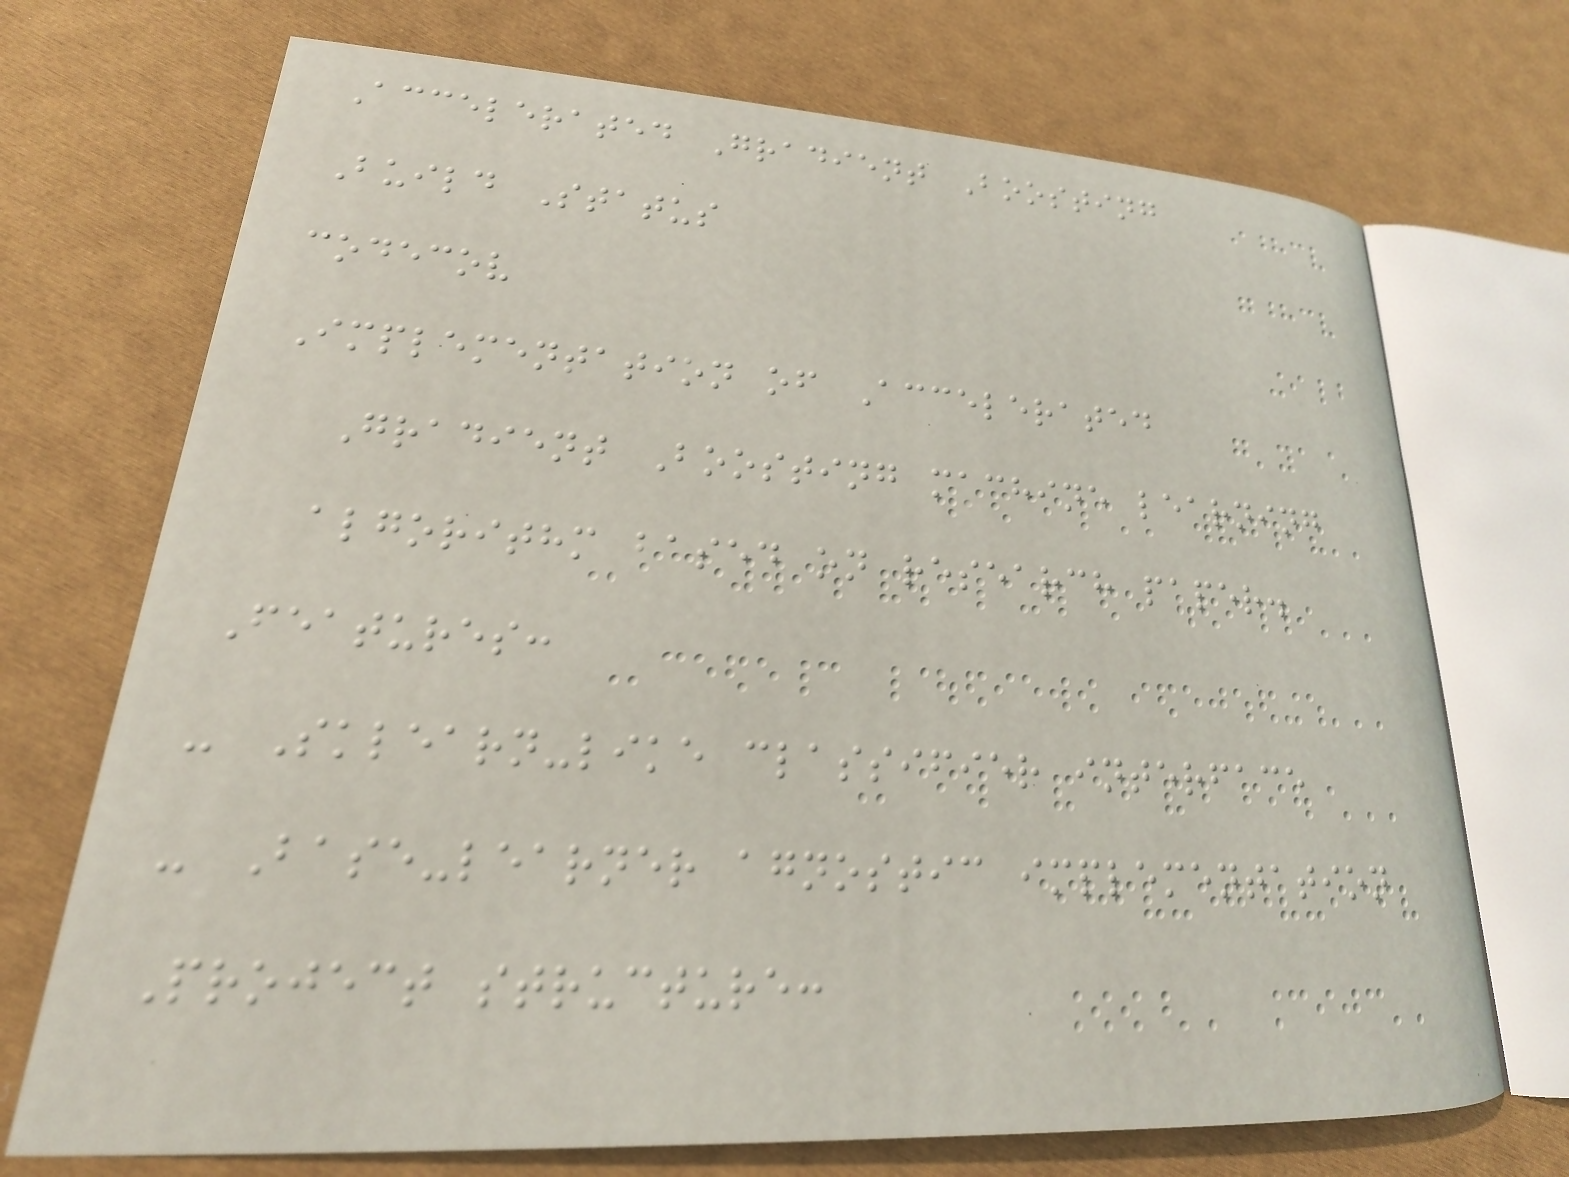Accelerated Gradient Boosting
Build Status
codecov
Implementation of Accelerated
Gradient Boosting machine learning
algorithm based on research paper.
Features:
- Sklearn-like classifier interface
- Base-learner agnostic implementation
Project structure:
